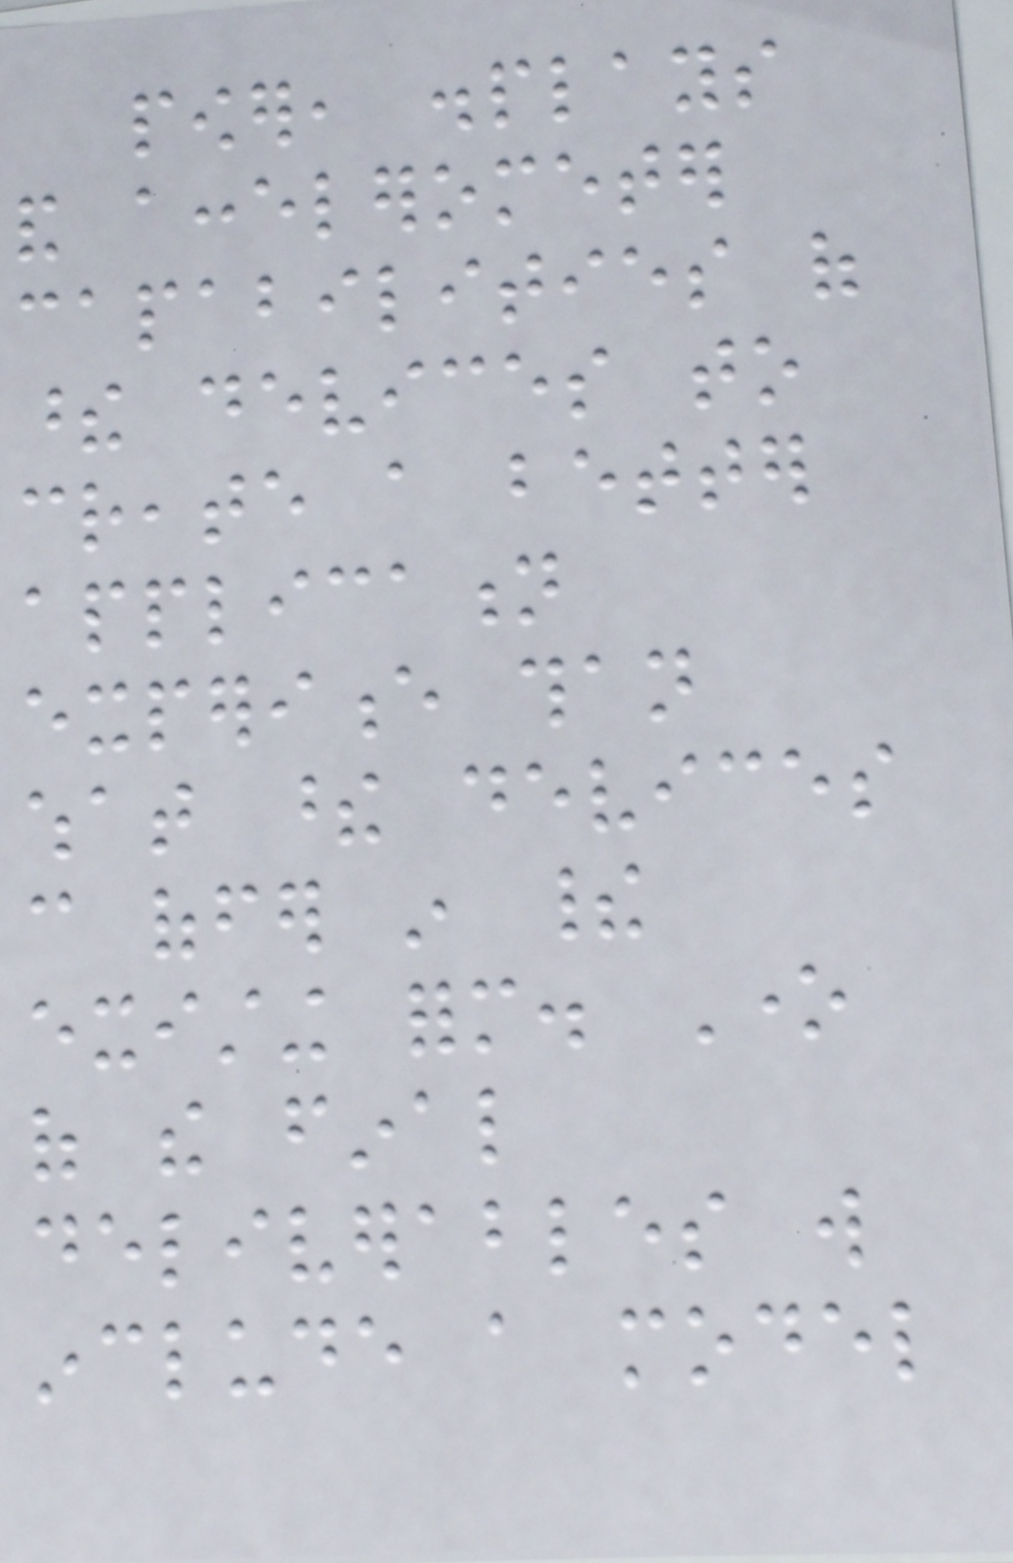power, displays
and accelerometer
capabilities of
these devices to
create a better
application
experience than
what these devices
can offer in their
existing form. One
of the final
deliverables will
include a model
